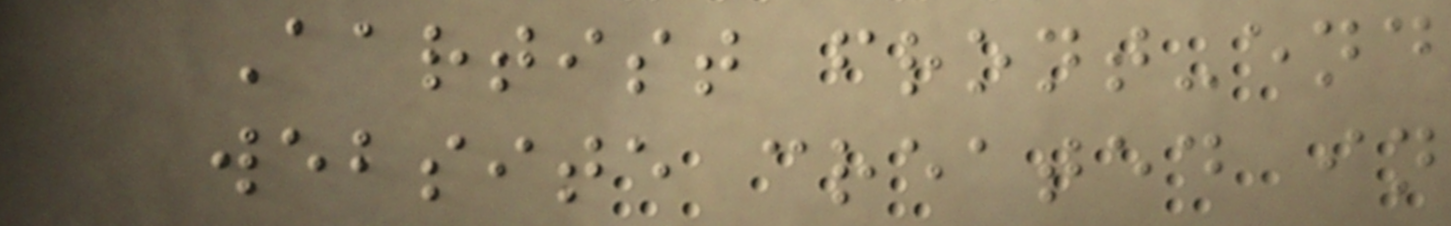Aartist front-end
website created in
